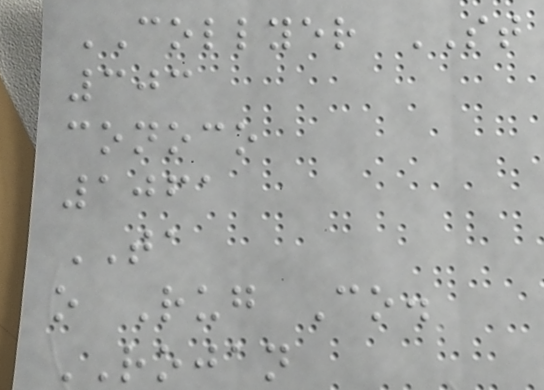COLLYER ST
303
conoco
1061
TA
o Rug Co.
ROJAN
